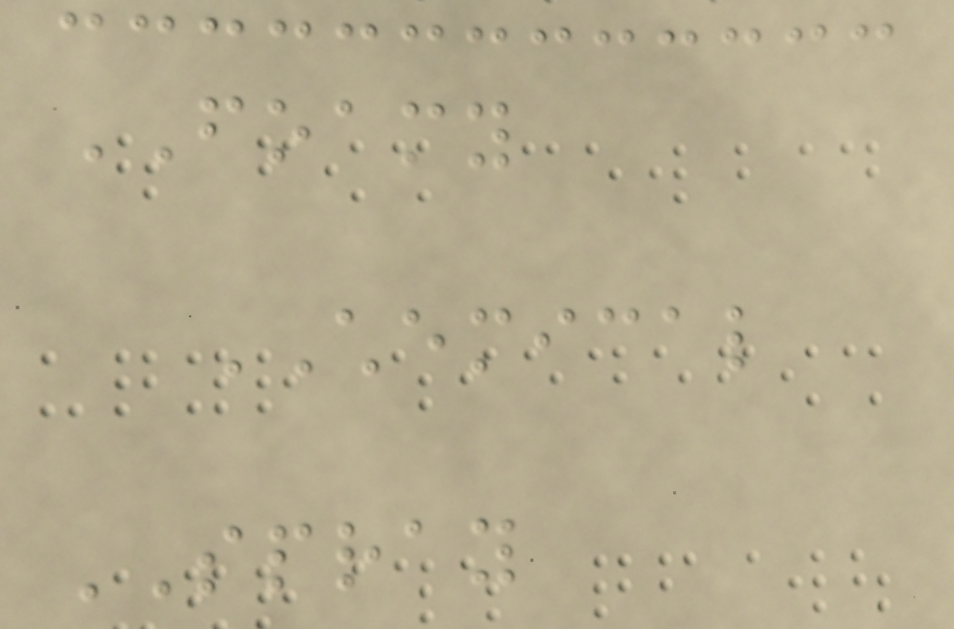FOAMY
CHEMICAL
SPRAY
